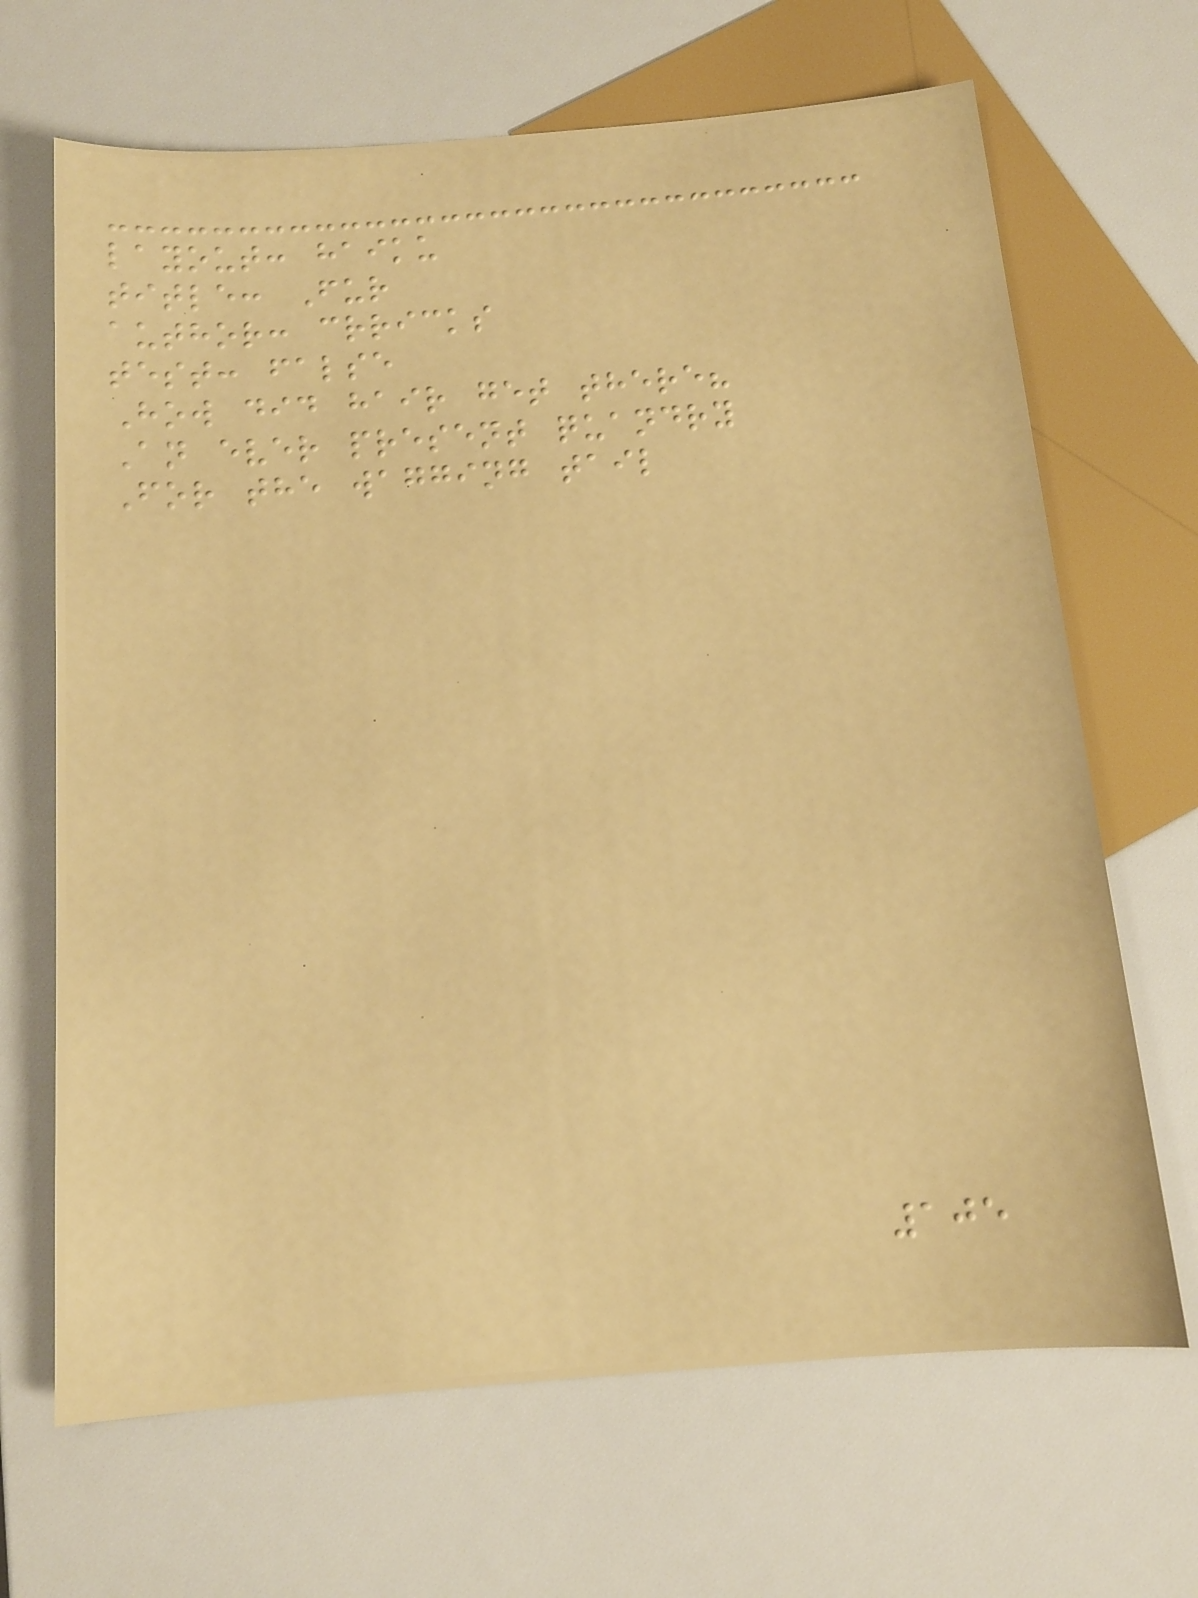layout: haiku
title: Fur
author: crricks
test: false
How did hair get there?
An ever present quandry
For the wagging tail
105
